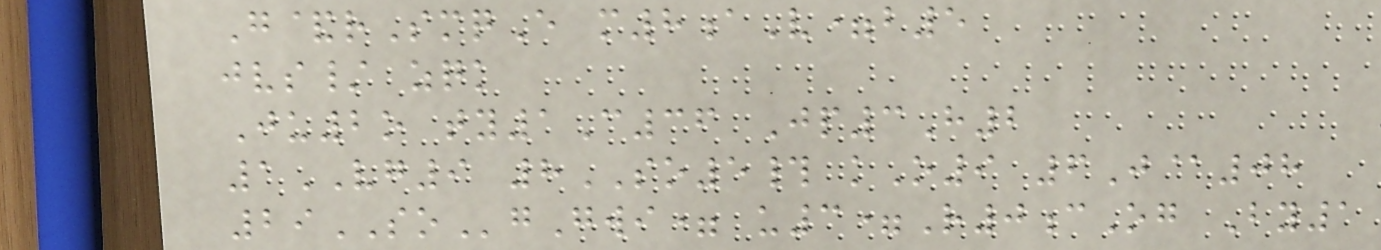G&rSmqE m8aV=b5
jvs/ zqk
Ju2o ty1C36 Jp3H2
1VG9 8SO5# kO9 6J@08
29SOgGwi= u3=R0cOg By1
